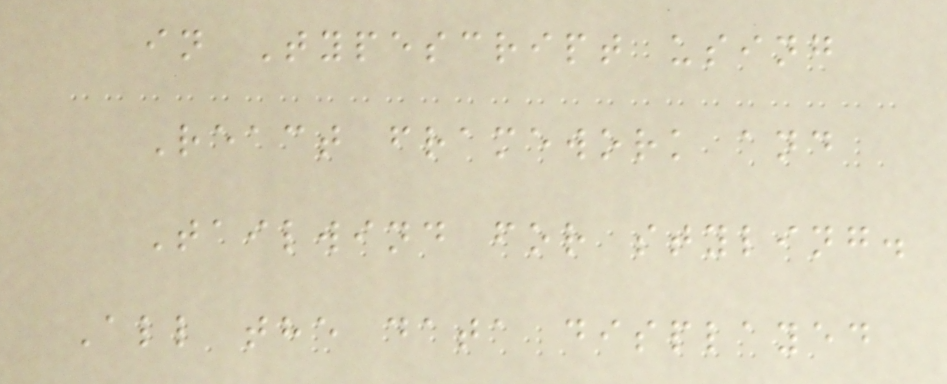in Typescript using
React framework and
Tailwind for styling.
All the data displayed
